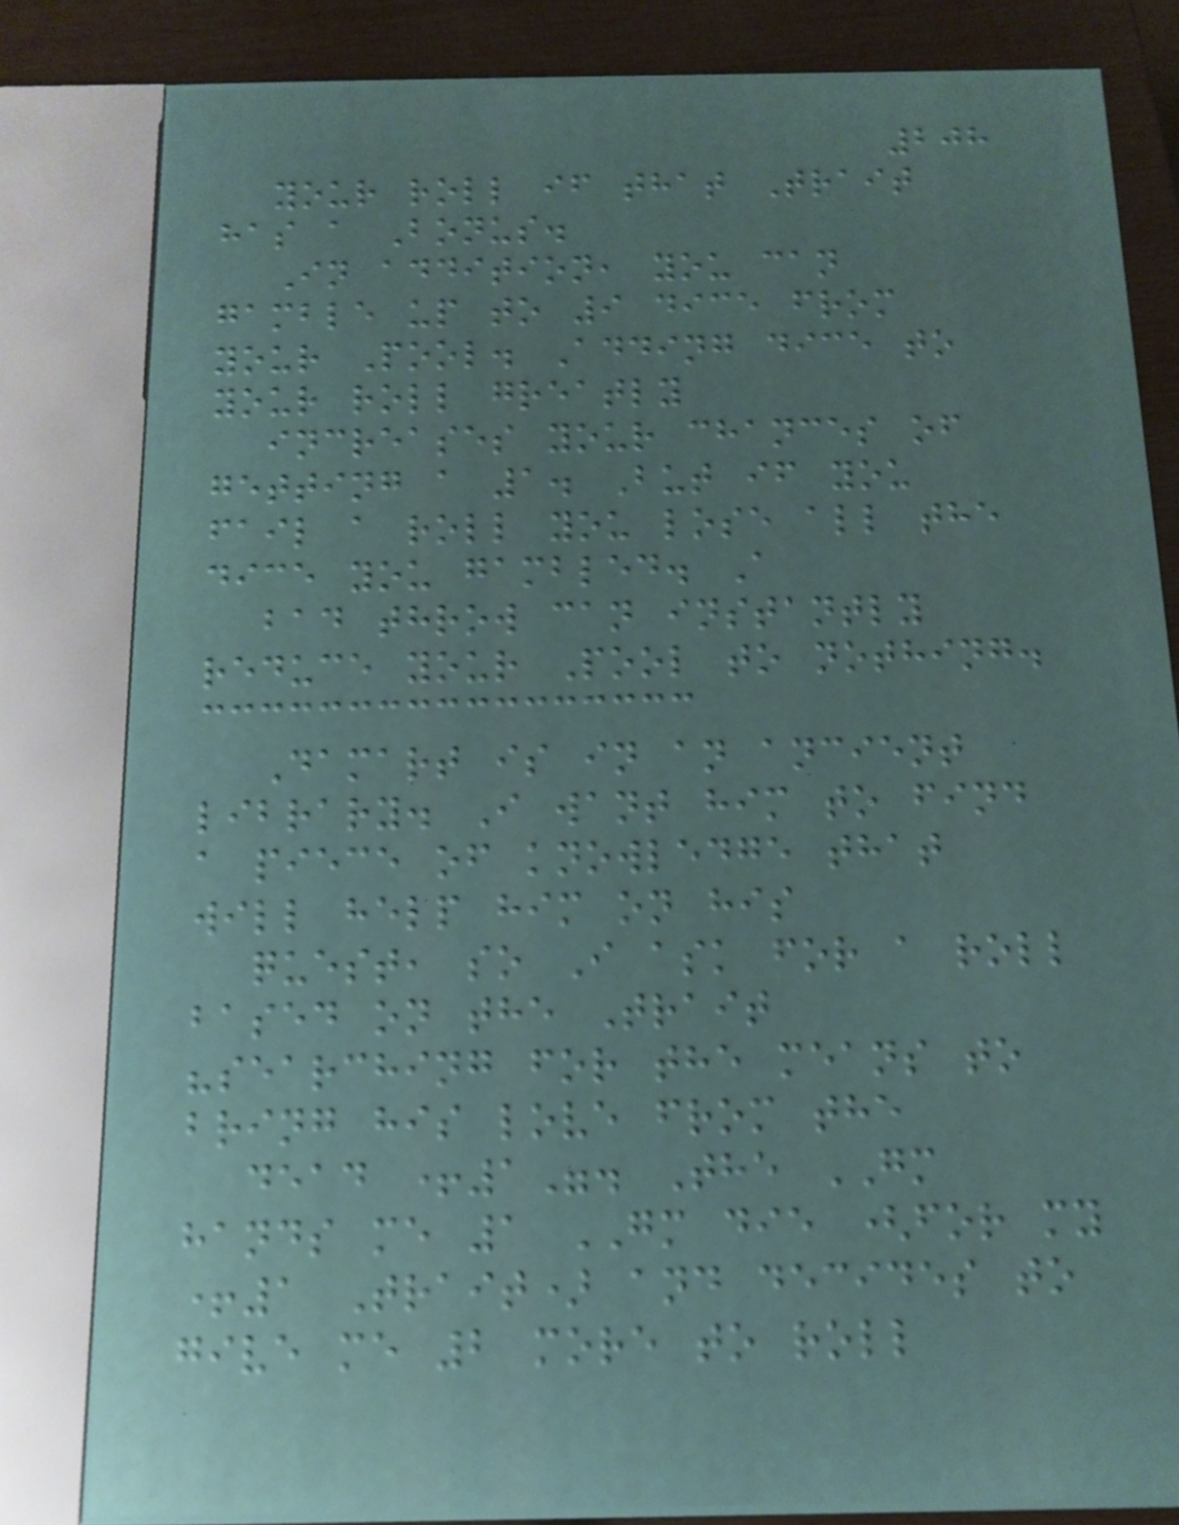208
your roll if that Trait
has a Bonus.
In addition, you can
gamble up to 9 dice from
your Pool. Adding dice to
your roll greatly
increases your chances of
getting a 1. But if you
fail a roll you lose all the
dice you gambled. A
bad throw can instantly
reduce your Pool to nothing.
Damart is in an ancient
library. I want him to find
a piece of knowledge that
will help him on his
quest, so I ask for a roll
based on the Trait
"searching for the means to
bring his love from the
dead +1". The GM
hands me 1 GM die (for my
+1 Trait) and decides to
give me 2 more to roll
